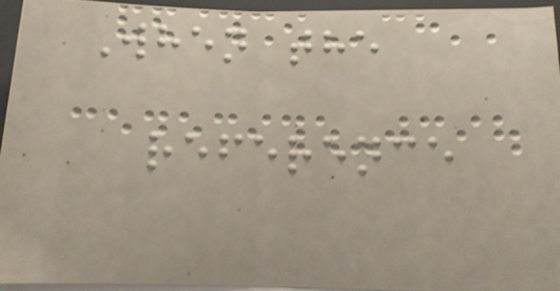When the
reference
